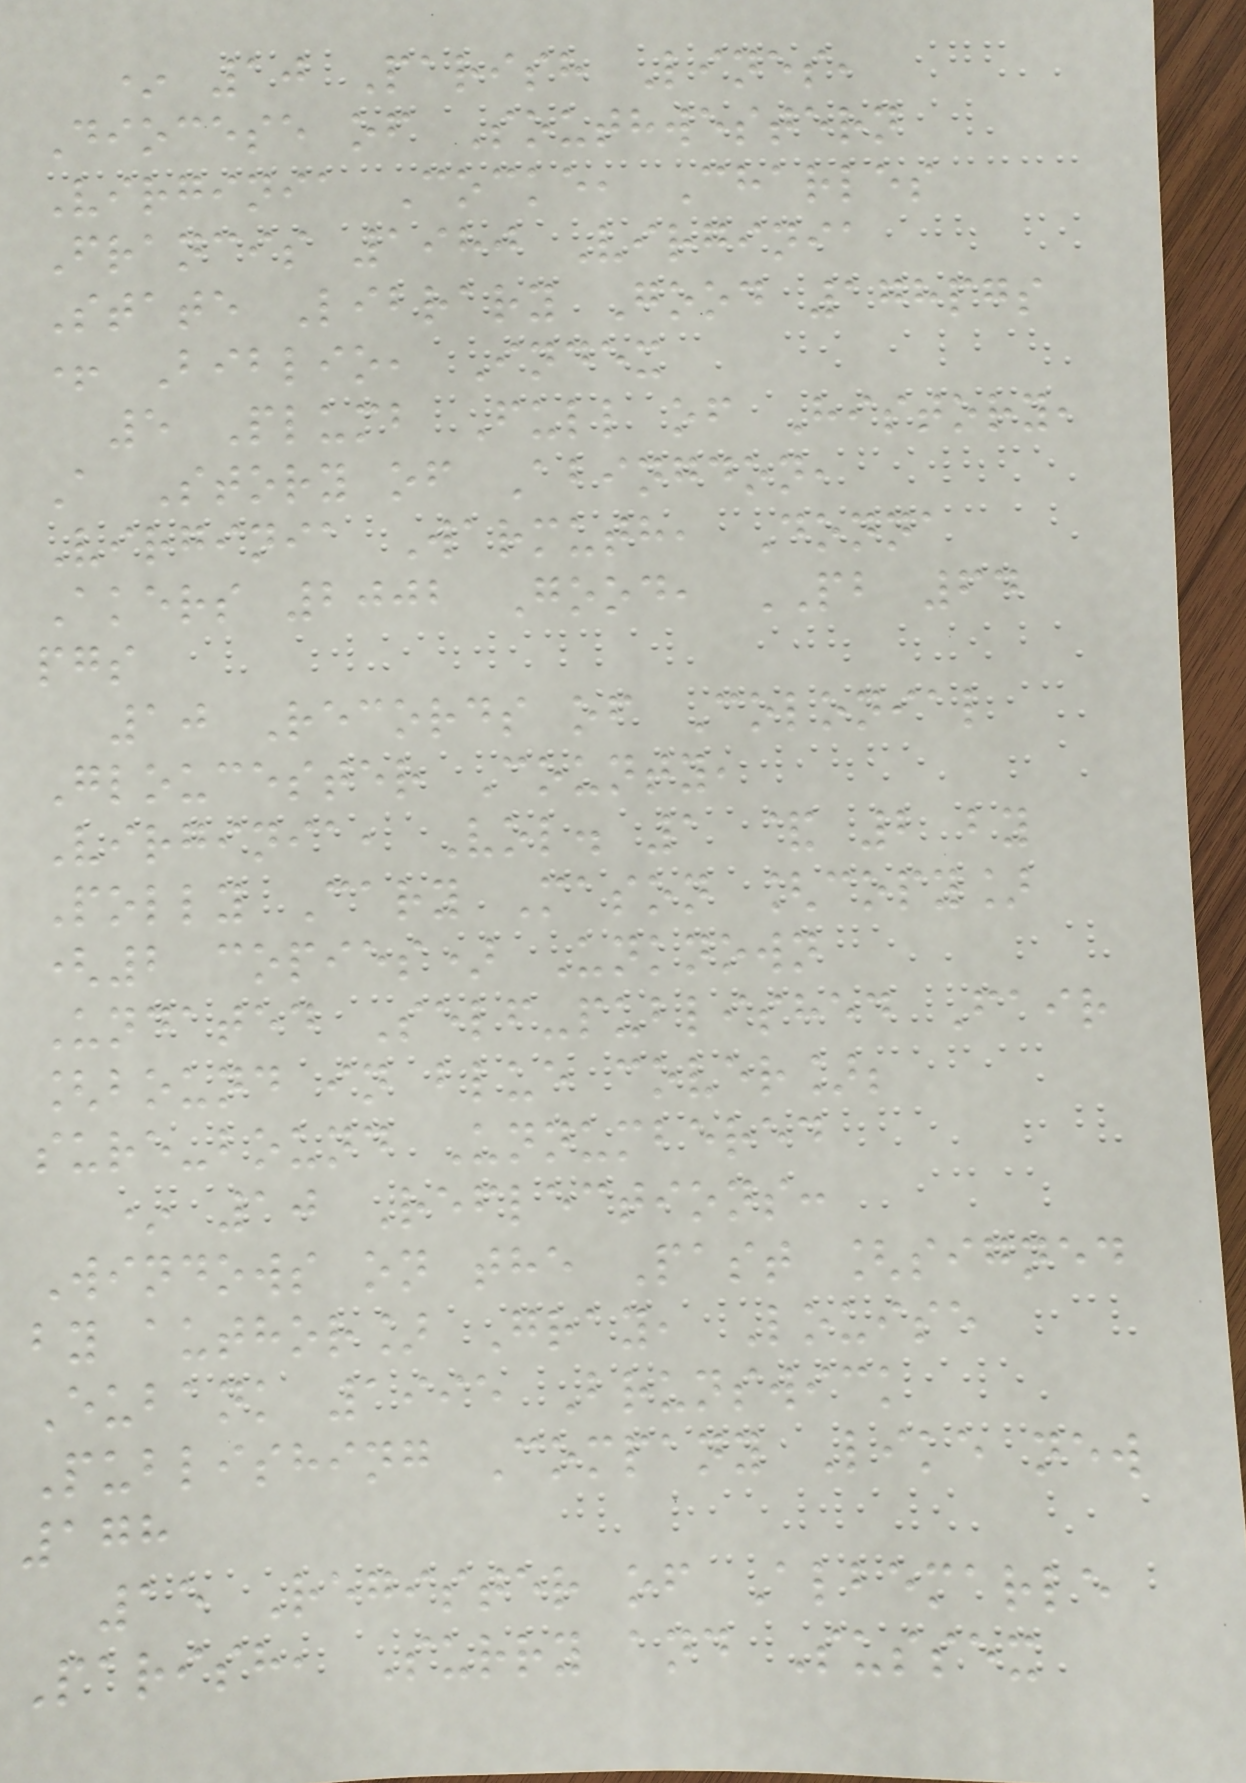* 10 Parish Lines,
Diocese of Southwestern
Virginia Cocke, Charles
Francis 1980 Virginia
State Library Good 178pgs
+ Biblio, Index
5 Plumb Full of History,
A Story of Abingdon,
Virginia Warmuth, Donna
Akers 2002 Good, PB 64
pgs
10 Records of Colonial
Gloucester County,
Virginia, Vol. 1 & 2 by
Polly Cary Mason [copy]
(2 copies) Unknown
Undated Self-published Fair
[bound in blue cover];
sure-bound Unnumbered
* 10 Reflections:
Windows on the Past [signed
by author] Gray, Louise
Eubank 1995 Brunswick
Publishing Company Like new
178
15 Register of Albemarle
Parish, Surry and Sussex
